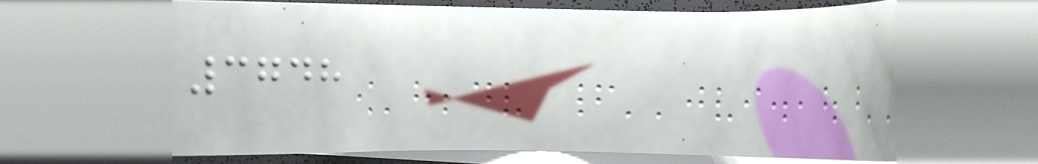3748
